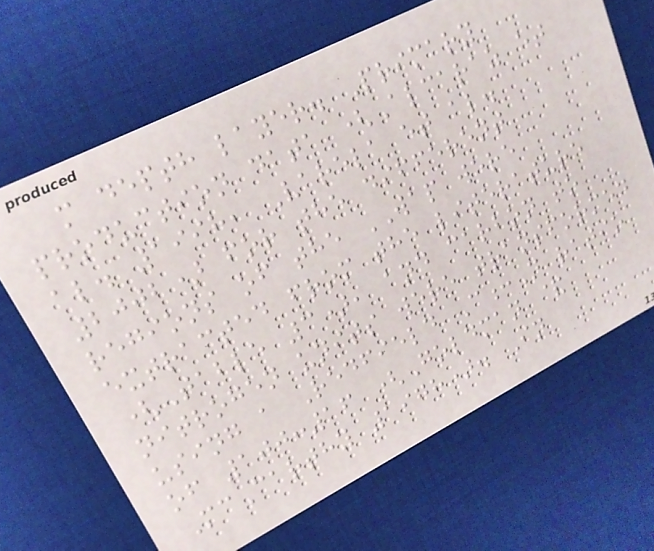m depth layer. Primary
production data (Alcaraz et
al. 1998, Varela et al.
2002) for the different
regions of the WAP were
extracted from the literature
(Table 3), and carbon to
nitrogen units were transformed
using a Redfield C:N ratio
of 100:16 (Goldman &
McCarthy 1978). In
